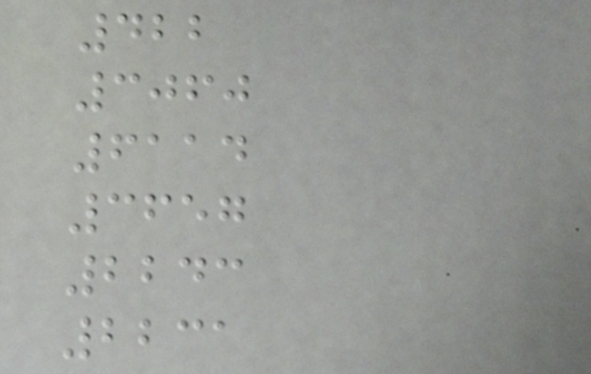422
3060
6114
3657
2243
2231
